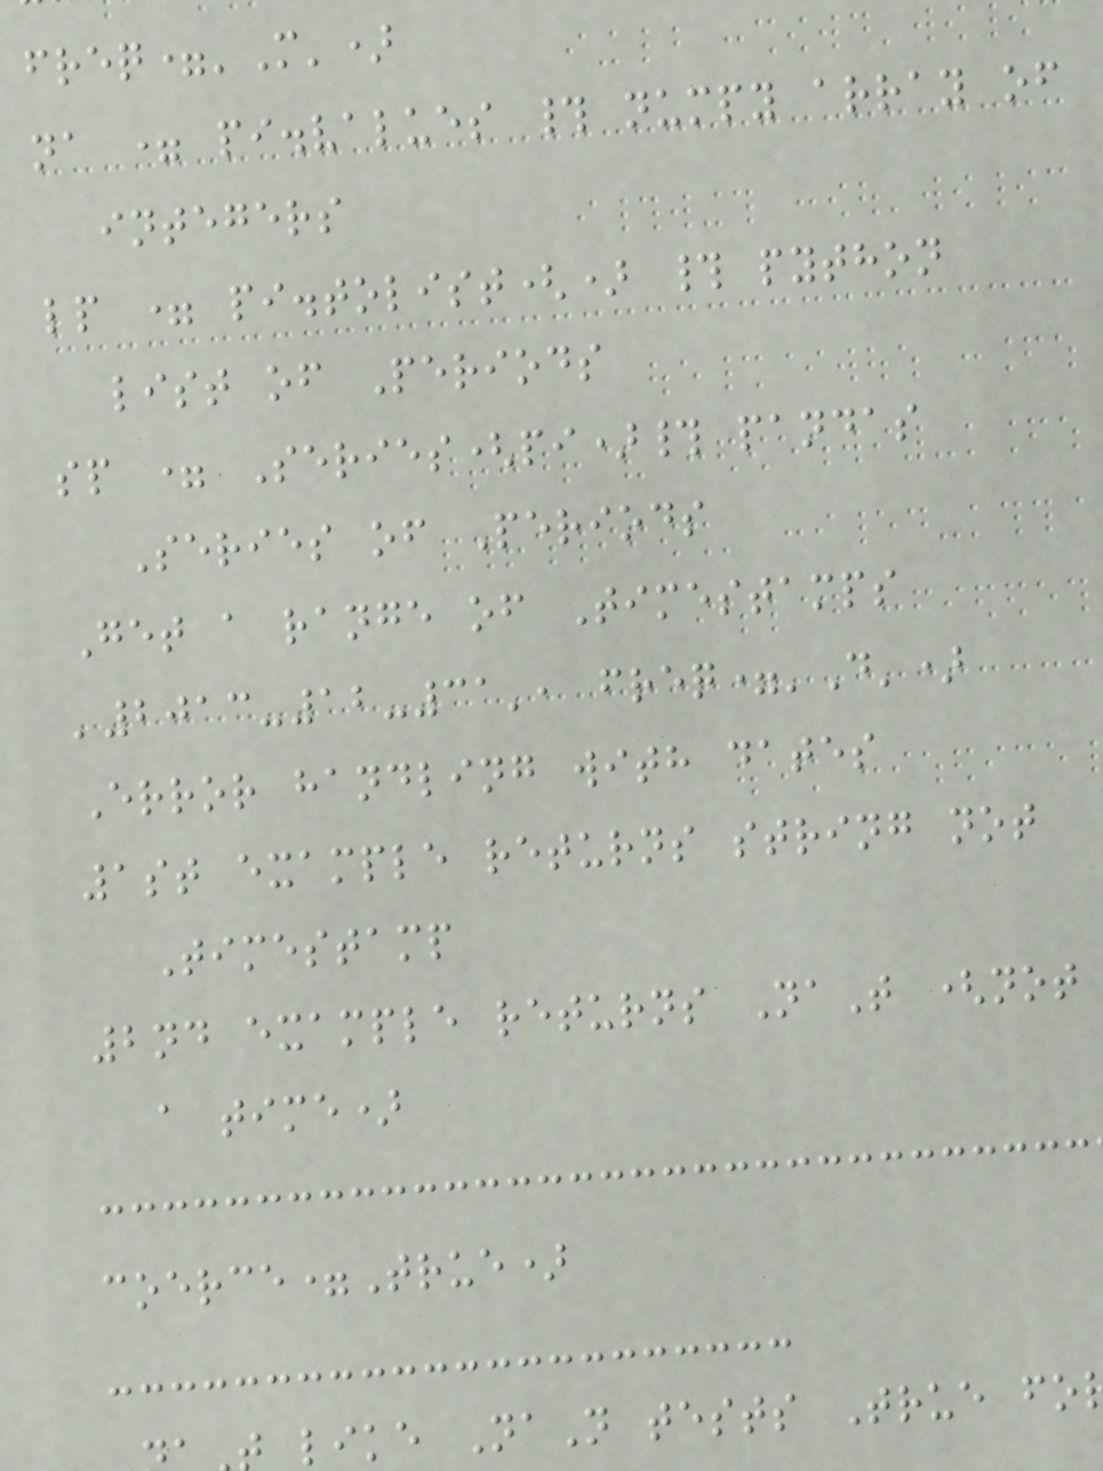freq='M')
na = pi.values # numpy array of
integers
lp = pi.tolist() # python
list of Periods
sp = Series(pi)# pandas
Series of Periods
Get a range of Timestamps
'2013-12-31', freq='D')
Error handling with dates
1st example returns string not
Timestamp
2nd example returns NaT (not
a time)
coerce=True)
like NaN tests True fo
